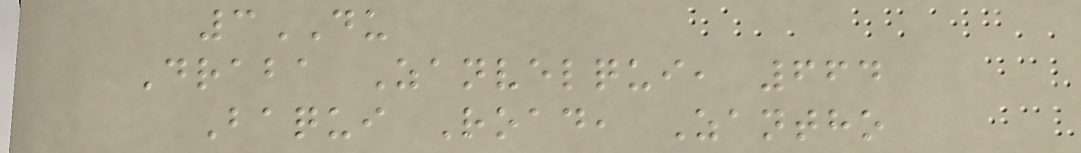3DU
Draba Zanvelqui, 664
Baqui Road, Zantho
